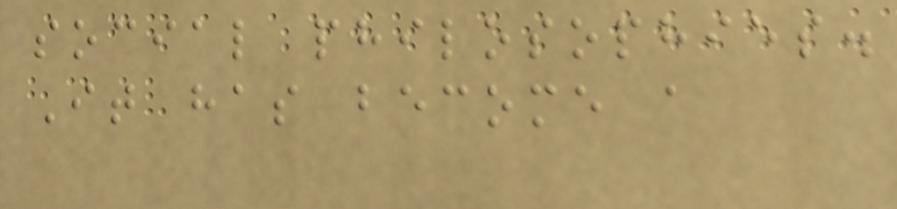social philosophies.
It has become a
